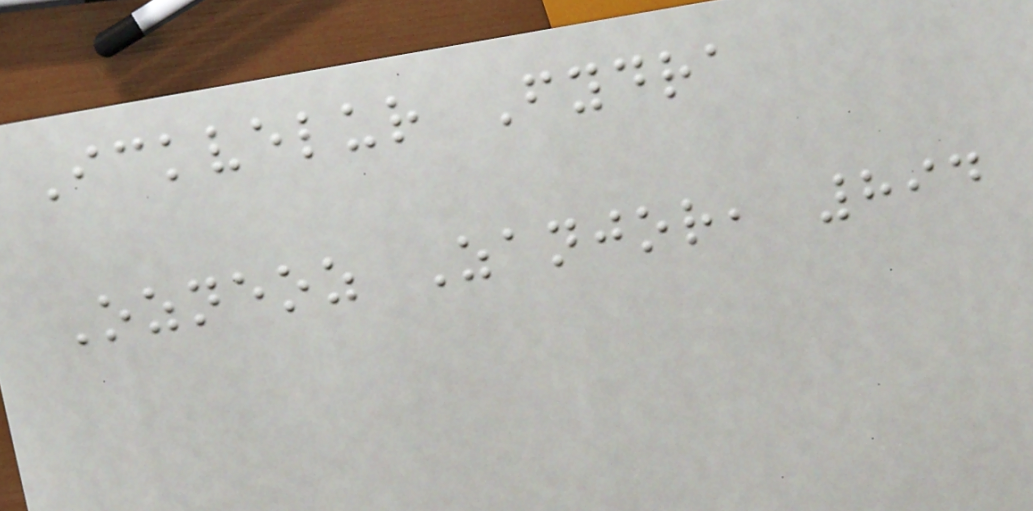Ickvelur Fydra
Ozneoz Zanjor, 894
